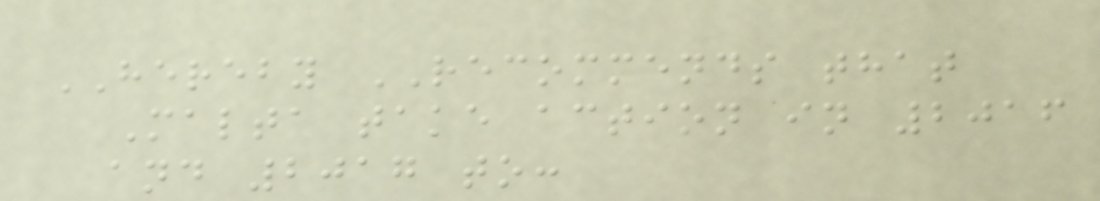HEREBY RECOMMENDS that
Malta take action in 2016
and 2017 to:
